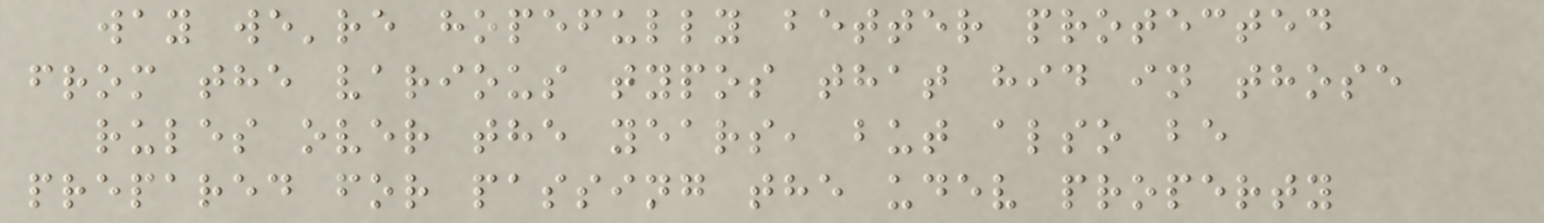way we're hopefully better protected
from the various typos that hid in those
rules over the years, but also be
prepared for passing the udev property
